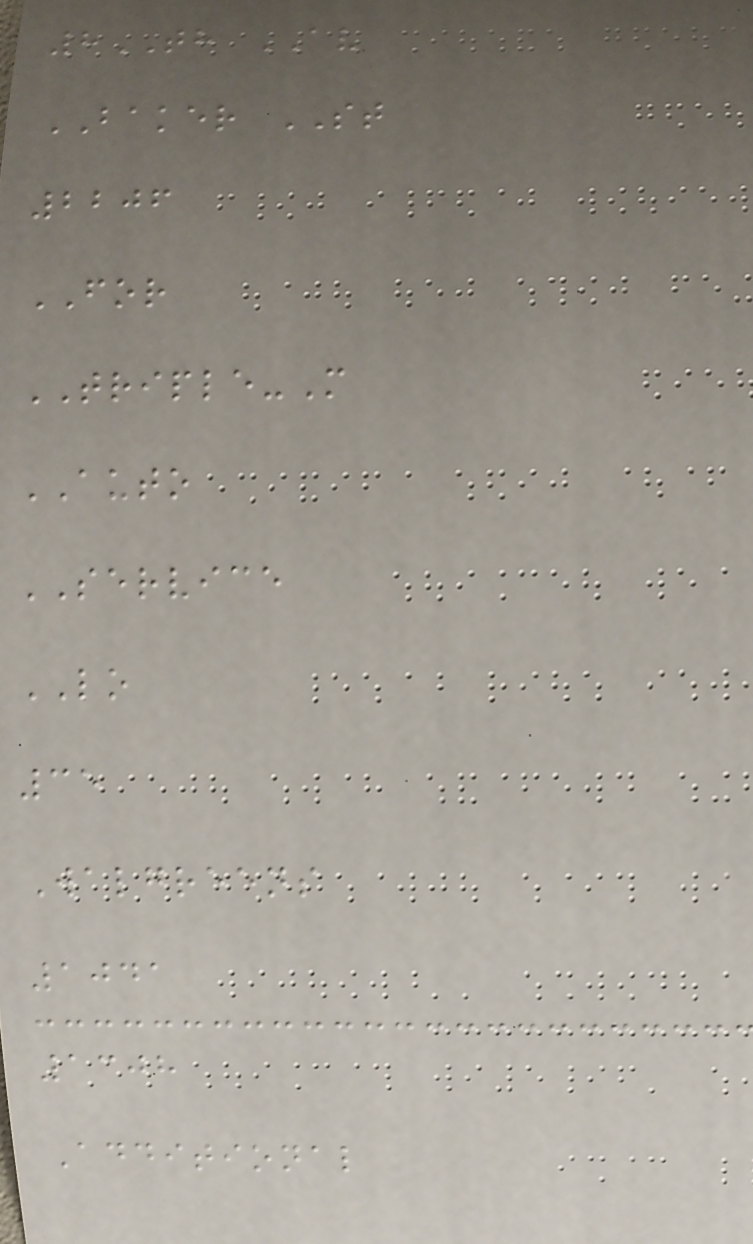8TH AV
BAKER ST
2206
FOR
TRIPLE-M
AUTO
SERVICE
LO
35
Walgreens
1041
1308
Additional
